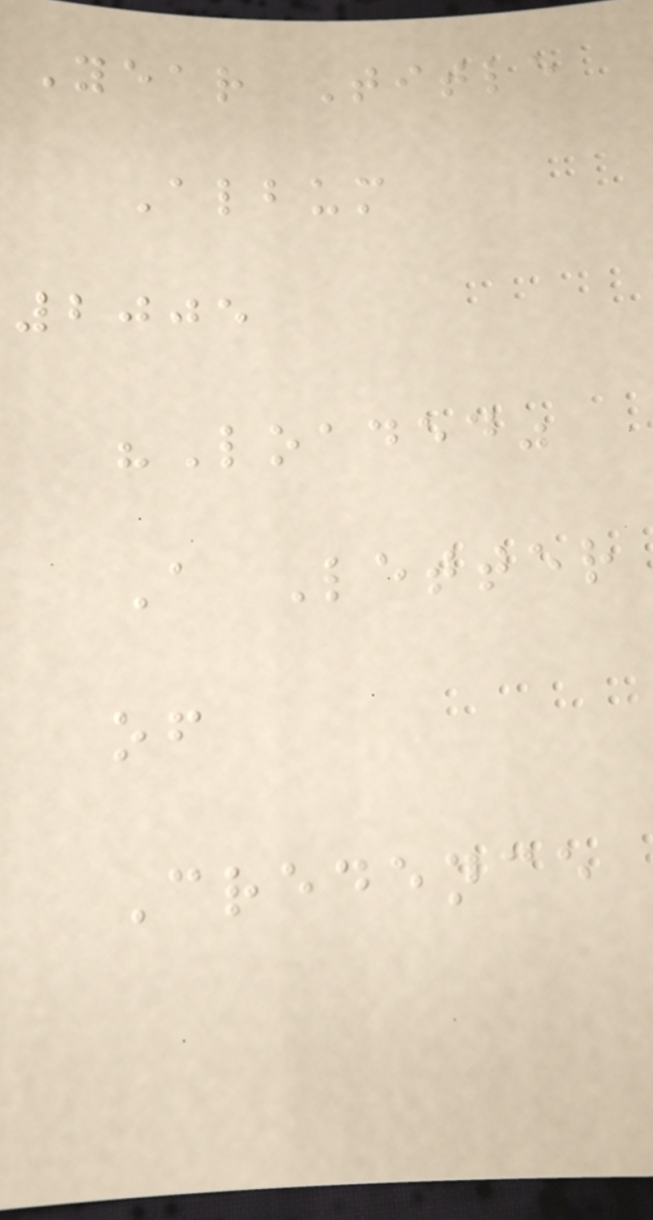Year Title
Album
2005
"Loaded"
A Letter
of
Credence
